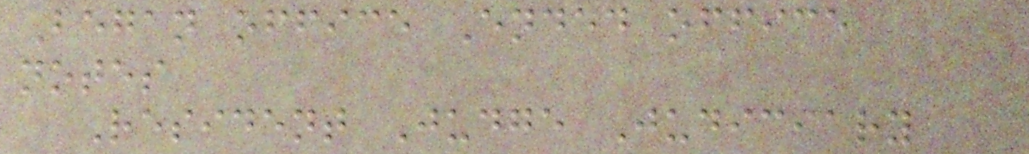Began office Ended office
notes
Resident Judge Judiciary
